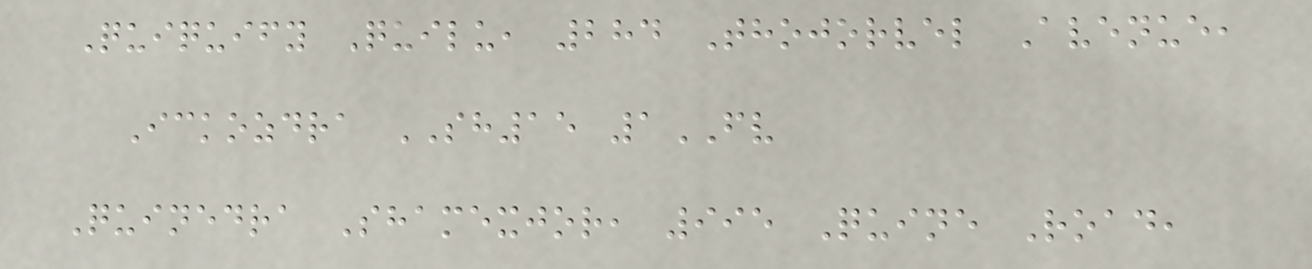Quiquify Quilu, 284 Thojorvel Avenue,
Ickozdra SH15 1FV
Quinedra Shamexjor, 995 Quine Road,
